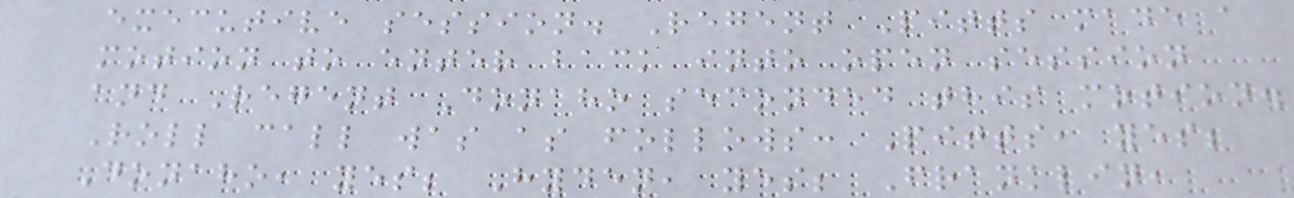executive session. Regent Pitts made a
motion to enter back into open session
and Regent Donaho seconded this motion.
Roll call was as follows: Pitts, yes;
Donaho, yes; Hyden, yes; Franklin,
